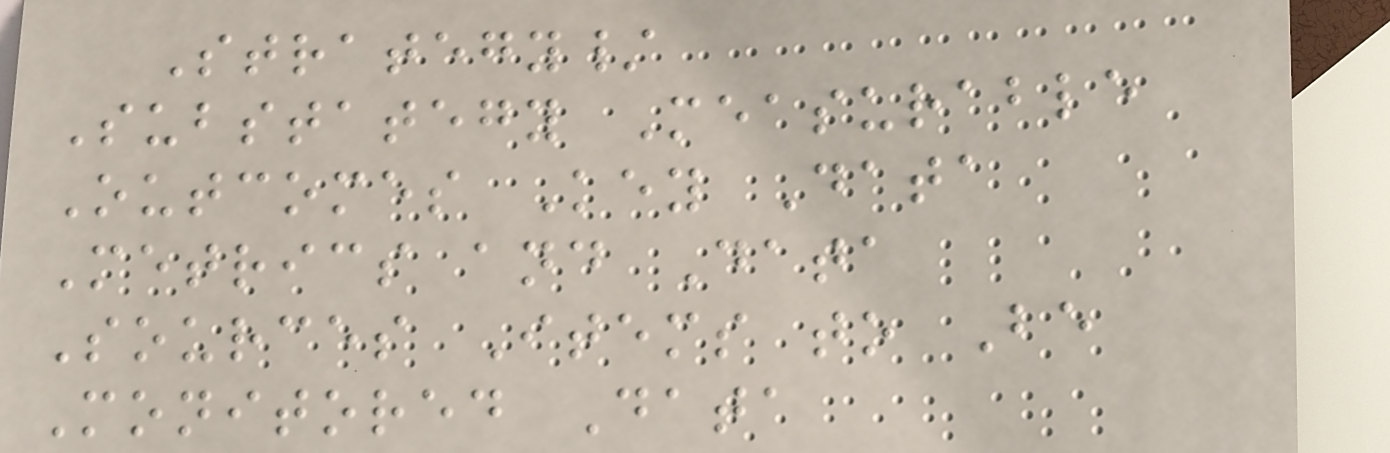Strategy/
Substategy Measurable
Outcomes Key Data
Metrics and Data
Sources Items to Be
Monitored Data
